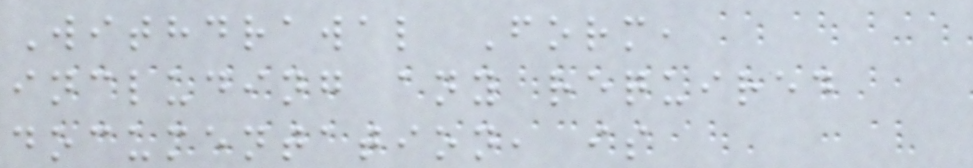Withdrawal Form,
including any required
documentation, is
